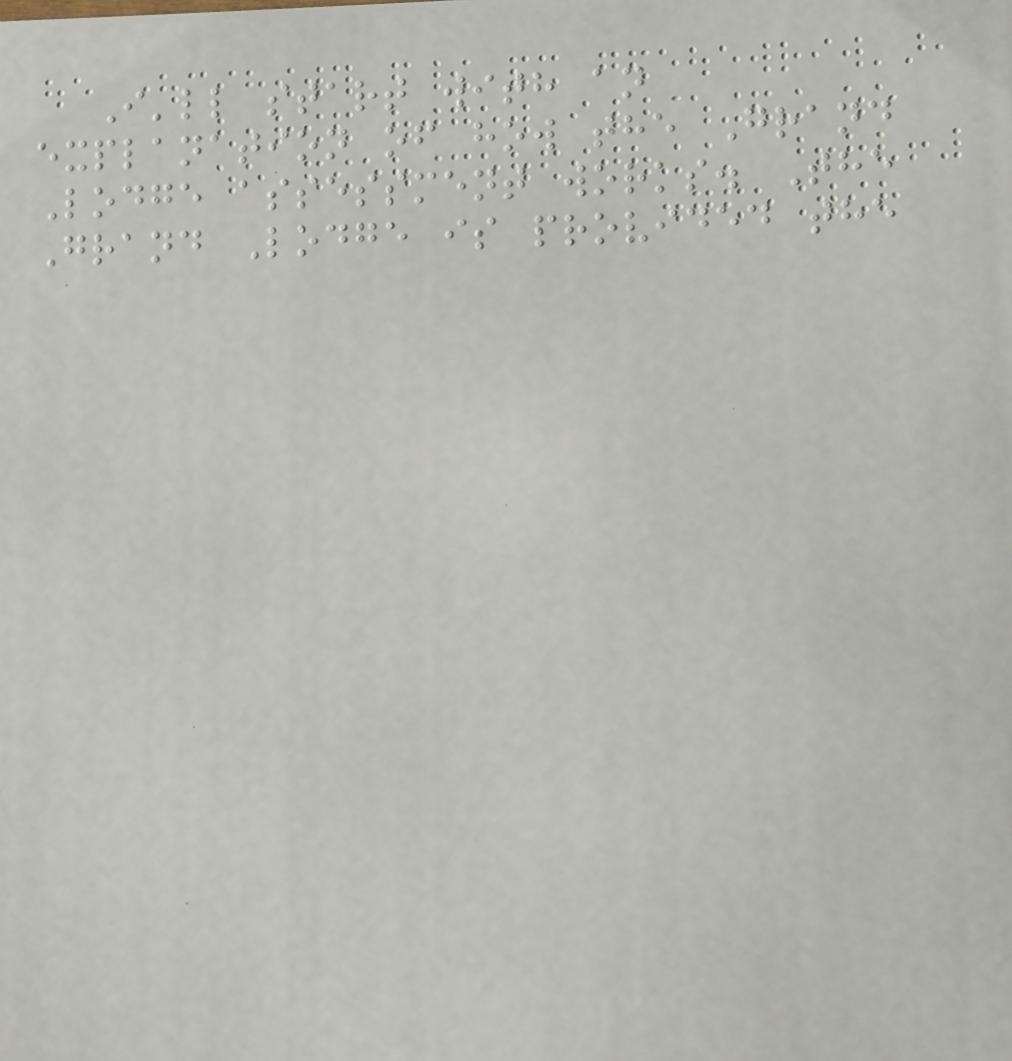I'll start with an
explanation of how the Grand
Lodge assessment works. The
Grand Lodge is provided the
